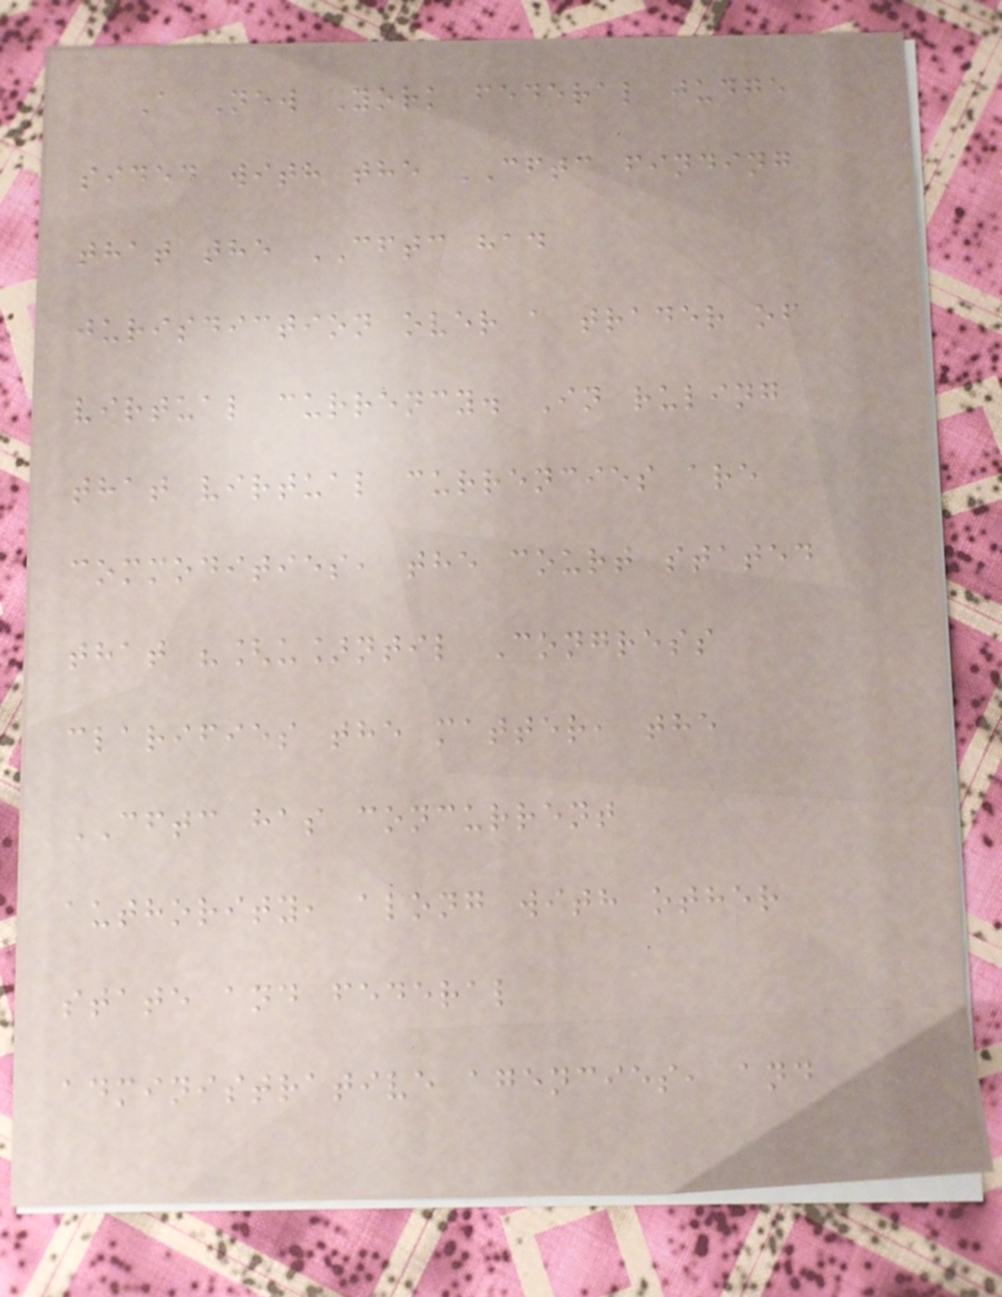A New York federal judge
sided with the CFTC finding
that the CFTC had
jurisdiction over a trader of
virtual currency. In ruling
that virtual currencies are
commodities, the court stated
that "[u]ntil Congress
clarifies the matter, the
CFTC has concurrent
authority, along with other
state and federal
administrative agencies, and
